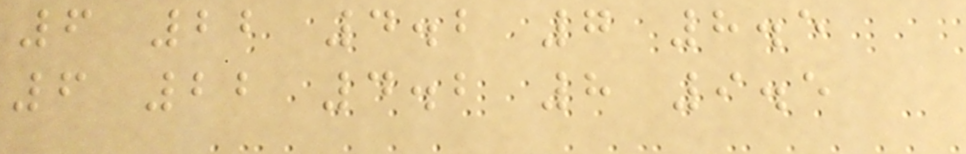6 22 4.2 7 8.5
6 22 4.2 8 9.5
